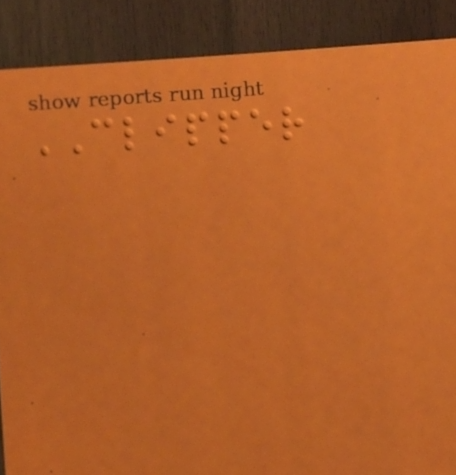CLIPPER
